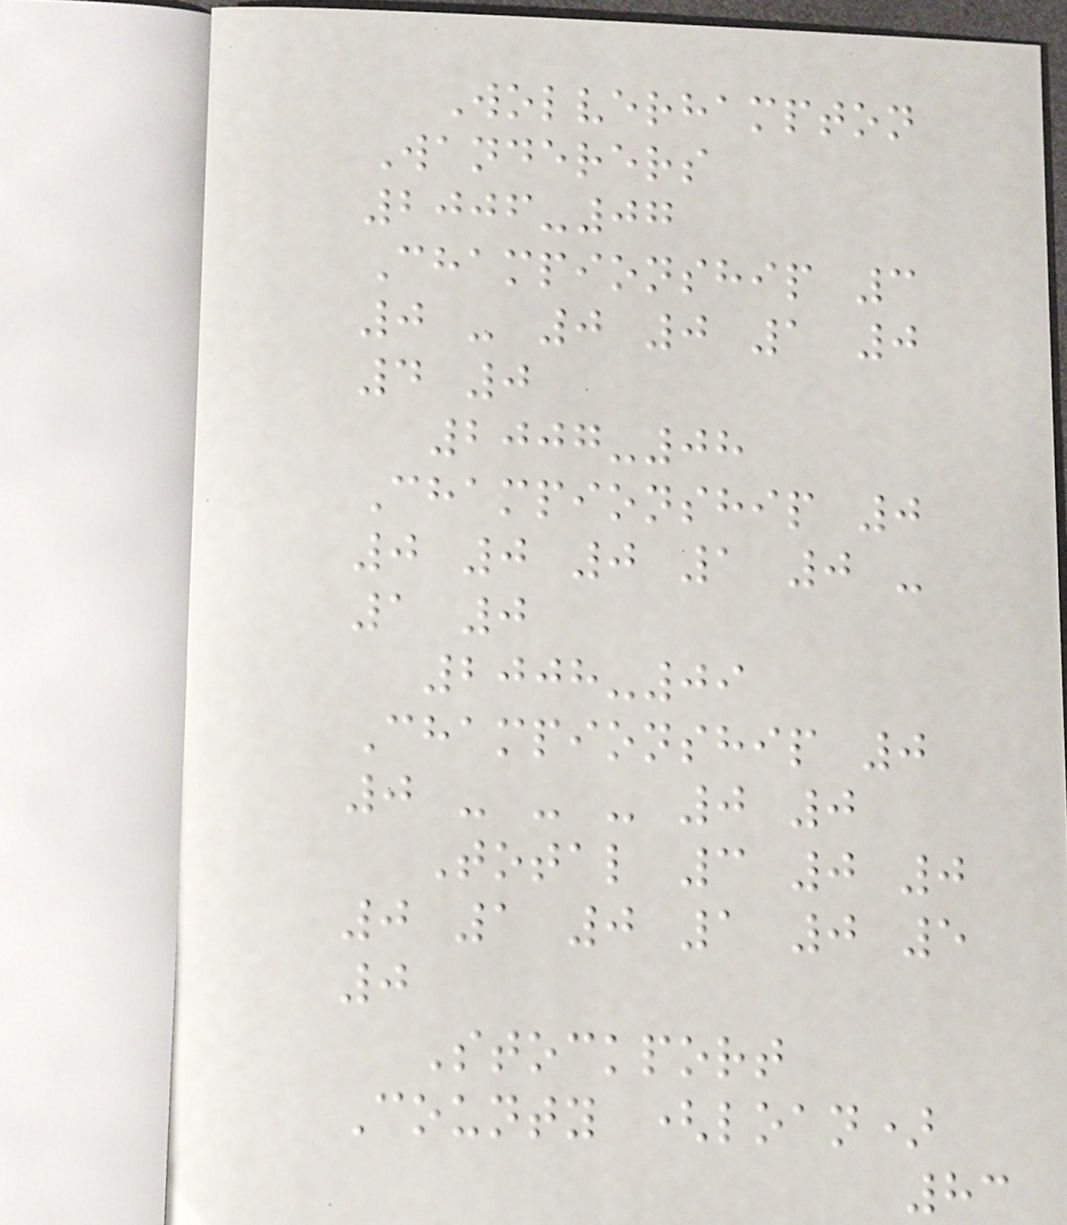Wolverhampton
Wanderers
2006-07
Championship 3
0 - 0 0 1 0
4 0
2007-08
Championship 0
0 0 0 1 0 -
1 0
2008-09
Championship 0
0 - - - 0 0
Total 3 0 0
0 1 0 1 0 5
0
Stockport
County (loan)
83
